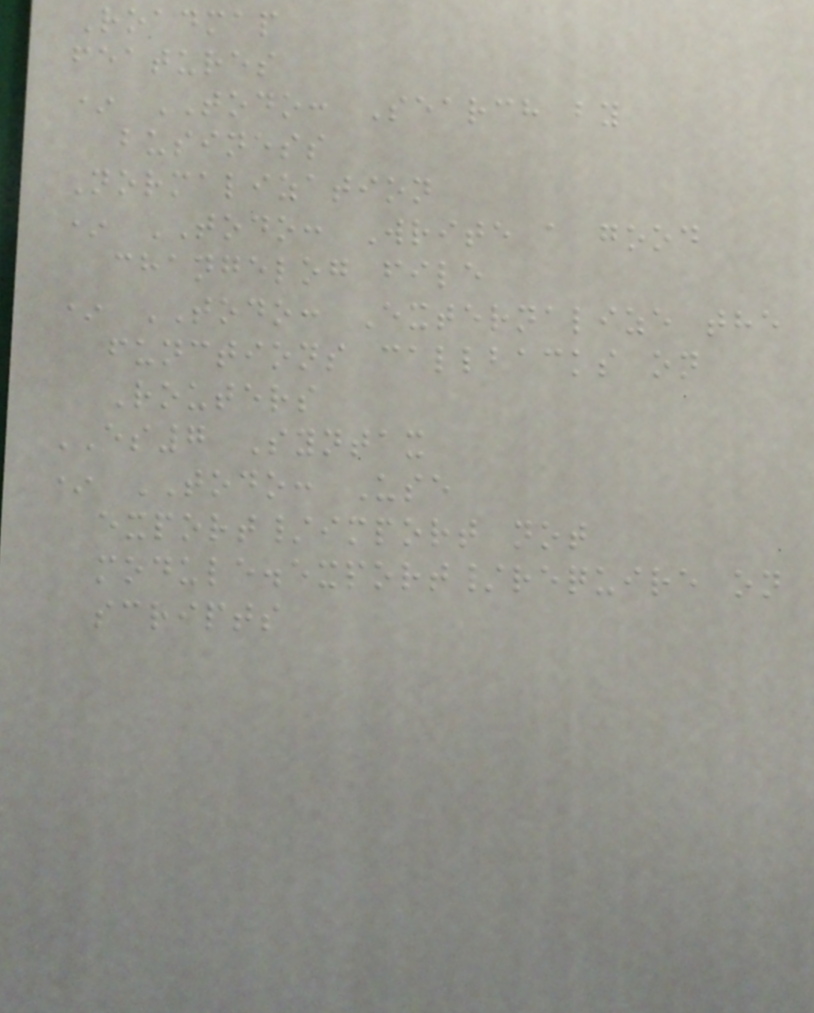Roadmap
features
* TODO: Search by
business
Normalization
* TODO: Write a good
changelog file
* TODO: Externalize the
functions callbacks on
Routers
ES7 Syntax
* TODO: Use
export/import not
module.export/require on
scripts
